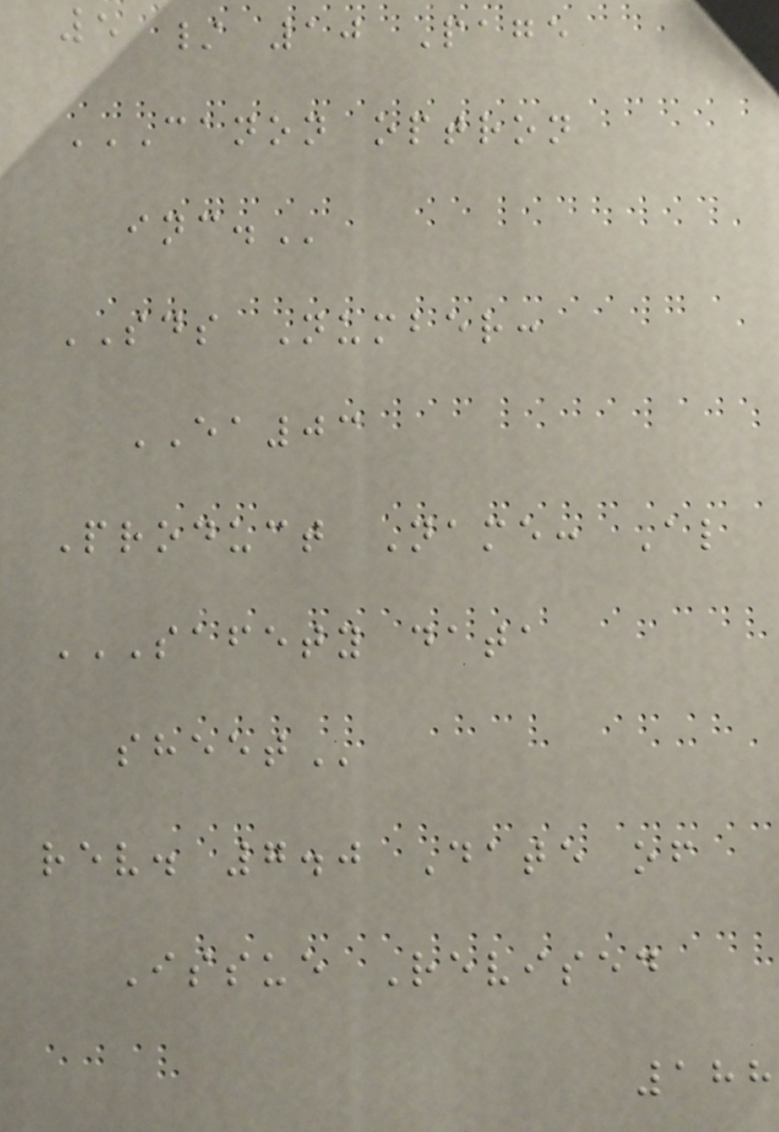5 / 10 Page
CANON OPTRON
INC.
SDS Number:
EA03
Product Name: Al
SAFETY DATA
SHEET
rev. 7.0 Date of
Issue Revised
188
